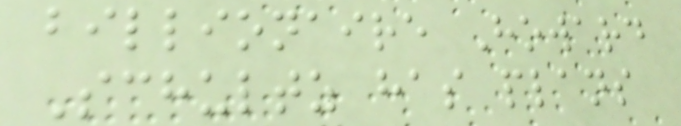billionaire Howard
Schultz has plans
